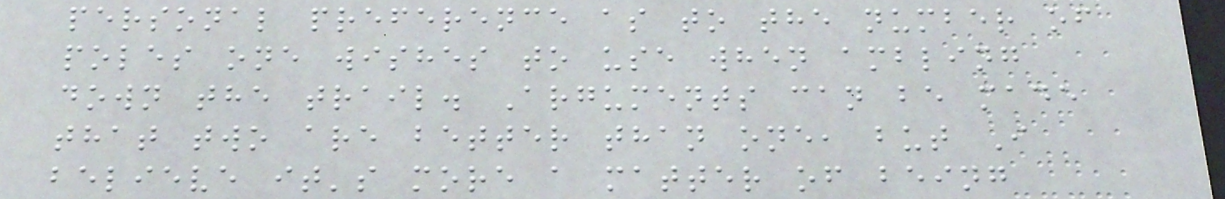personal preference as to the number of
poles one wishes to use when ambling
down the trail. Arguments can be made
that two are better than one, but I
believe it's more a matter of being
